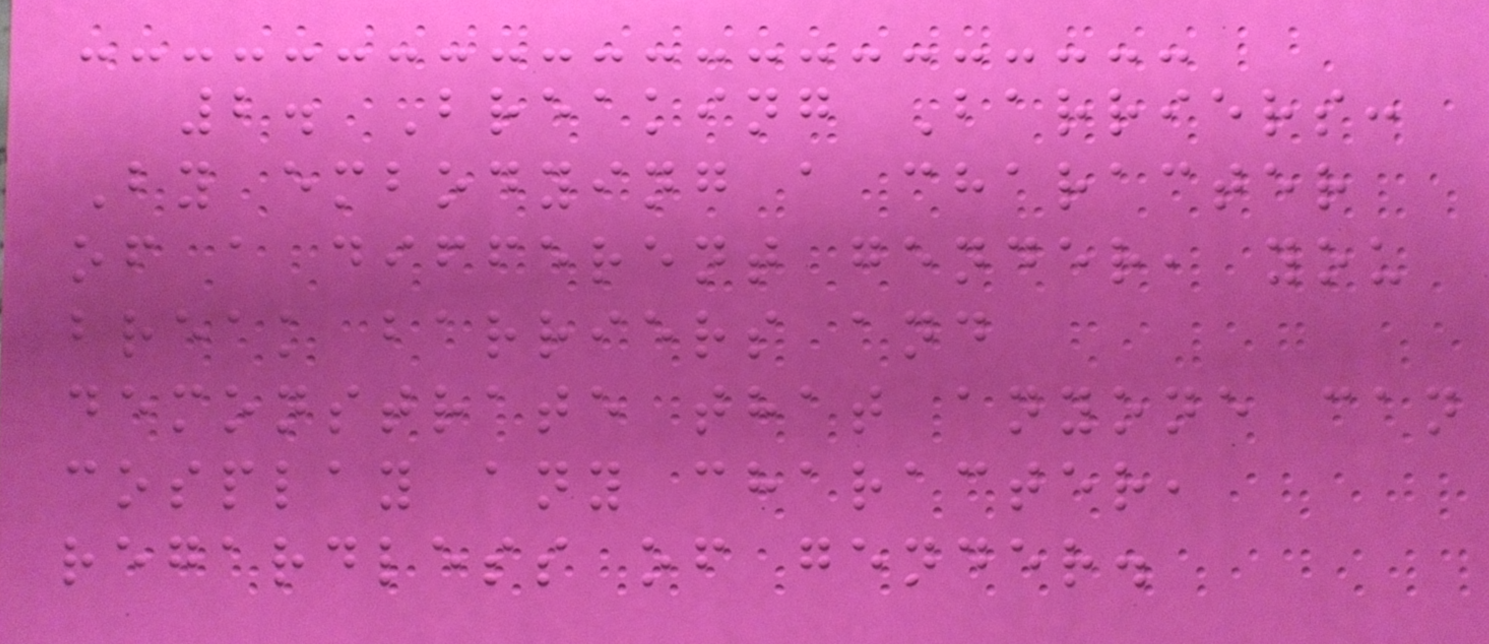2. Breaking Barriers:
By embodying a character
of a different gender, you
break barriers and
demonstrate that anyone can
cosplay any character,
regardless of gender.
